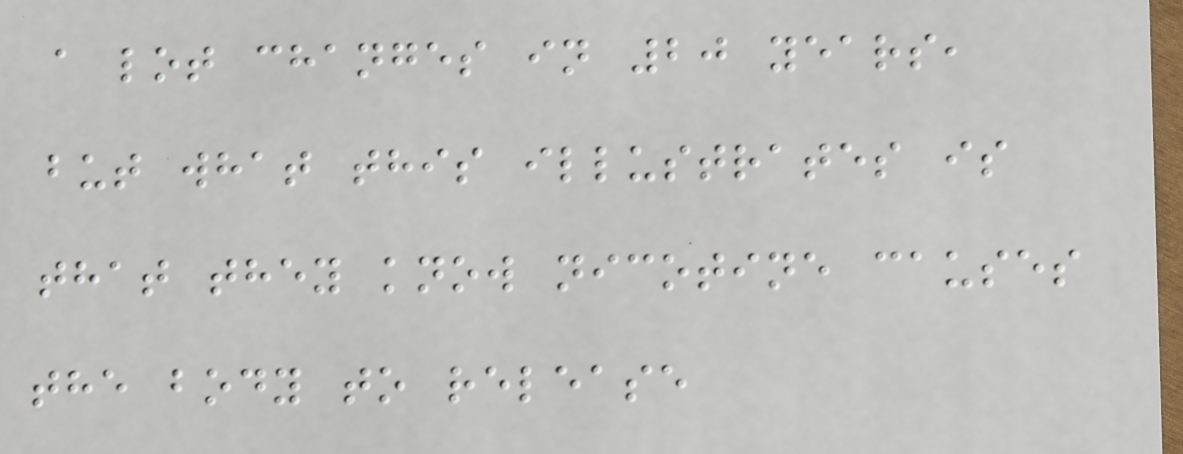a lot changes in 20 years,
but what this illustrates is
that they know nicotine causes
the body to release
